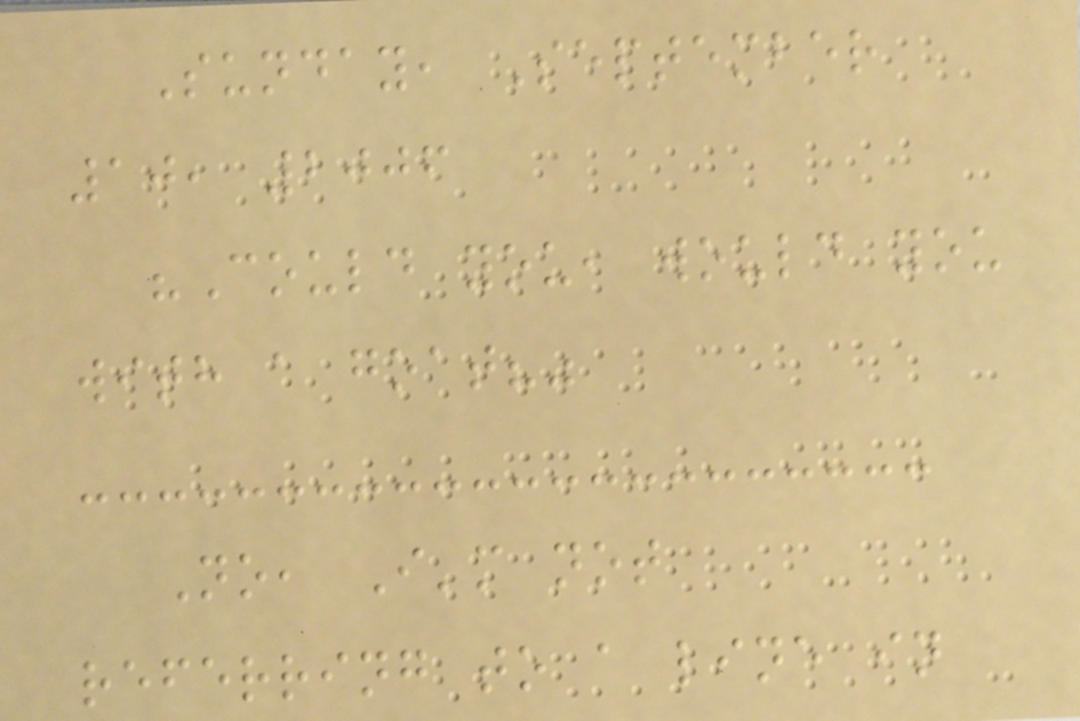Sunday, September
10, 2006
"Could you, would you
with a goat?"
No, I'm not
referring to a line in
